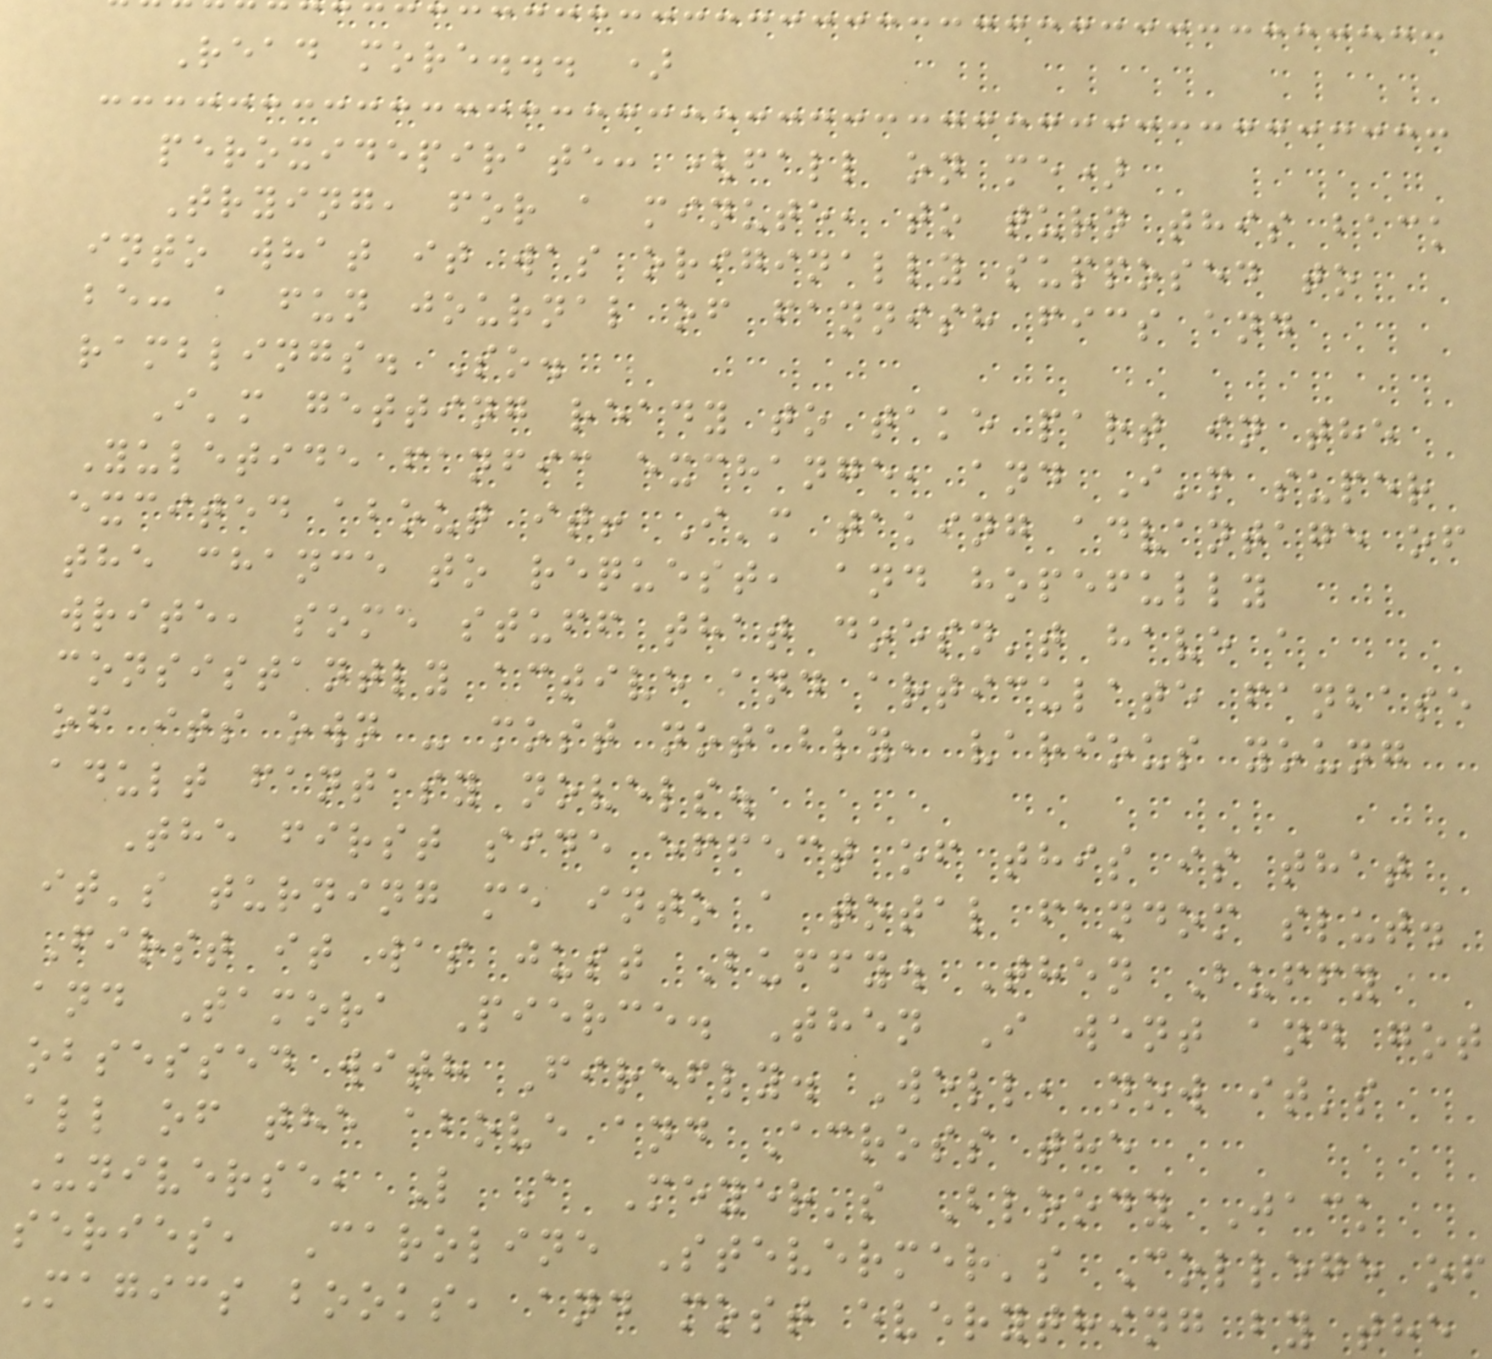Read more... )
peroxidepirate: (fall on me)
Trying, for a minute, to turn this back
into what it was originally supposed to
be: a fun journal of fannish fics and
ramblings. So.
I'm getting ready to take part in the
Yuletide fanfic exchange, and I'm super
excited about it! I'm taking advantage of
the chance to request, and hopefully
write, some stuff that doesn't have a
consistantly active and articulate fanbase
of its own - most notably, various young
adult fantasy novels.
The first side effect of this is that
it's turning me into a total fandom slut.
First it was just Buffy. Then Buffy
and Tamora Pierce. Then I went and got
obsessed with Firefly. Well, now it's
all of the above and Across the
Universe, L A Meyer's Bloody Jack
series, Caroline Stevermer's College of
Magics books, and most everything by the
